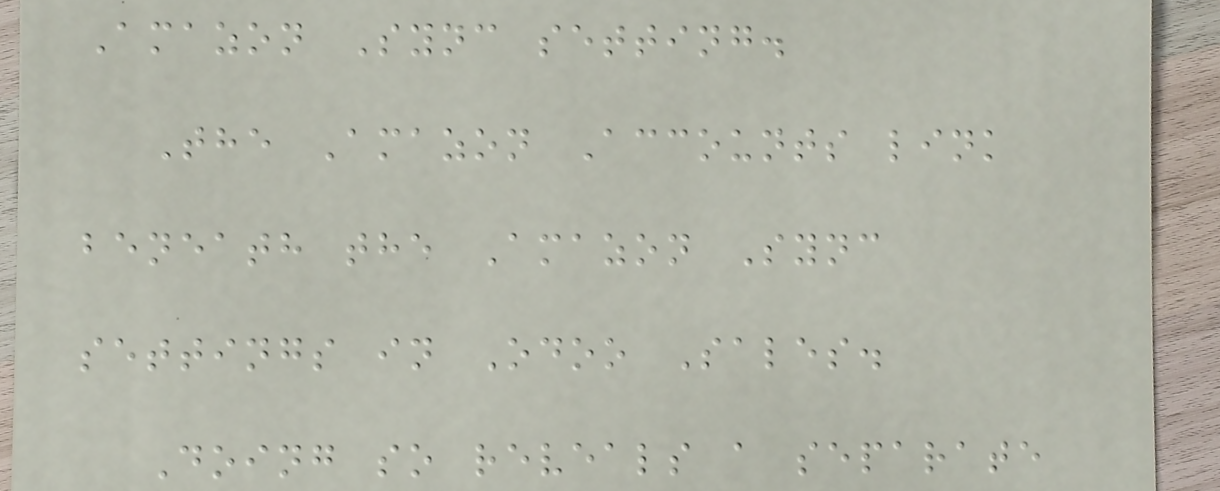Amazon Sync setting.
The Amazon Accounts link
beneath the Amazon Sync
settings in Odoo Sales.
Doing so reveals a separate
